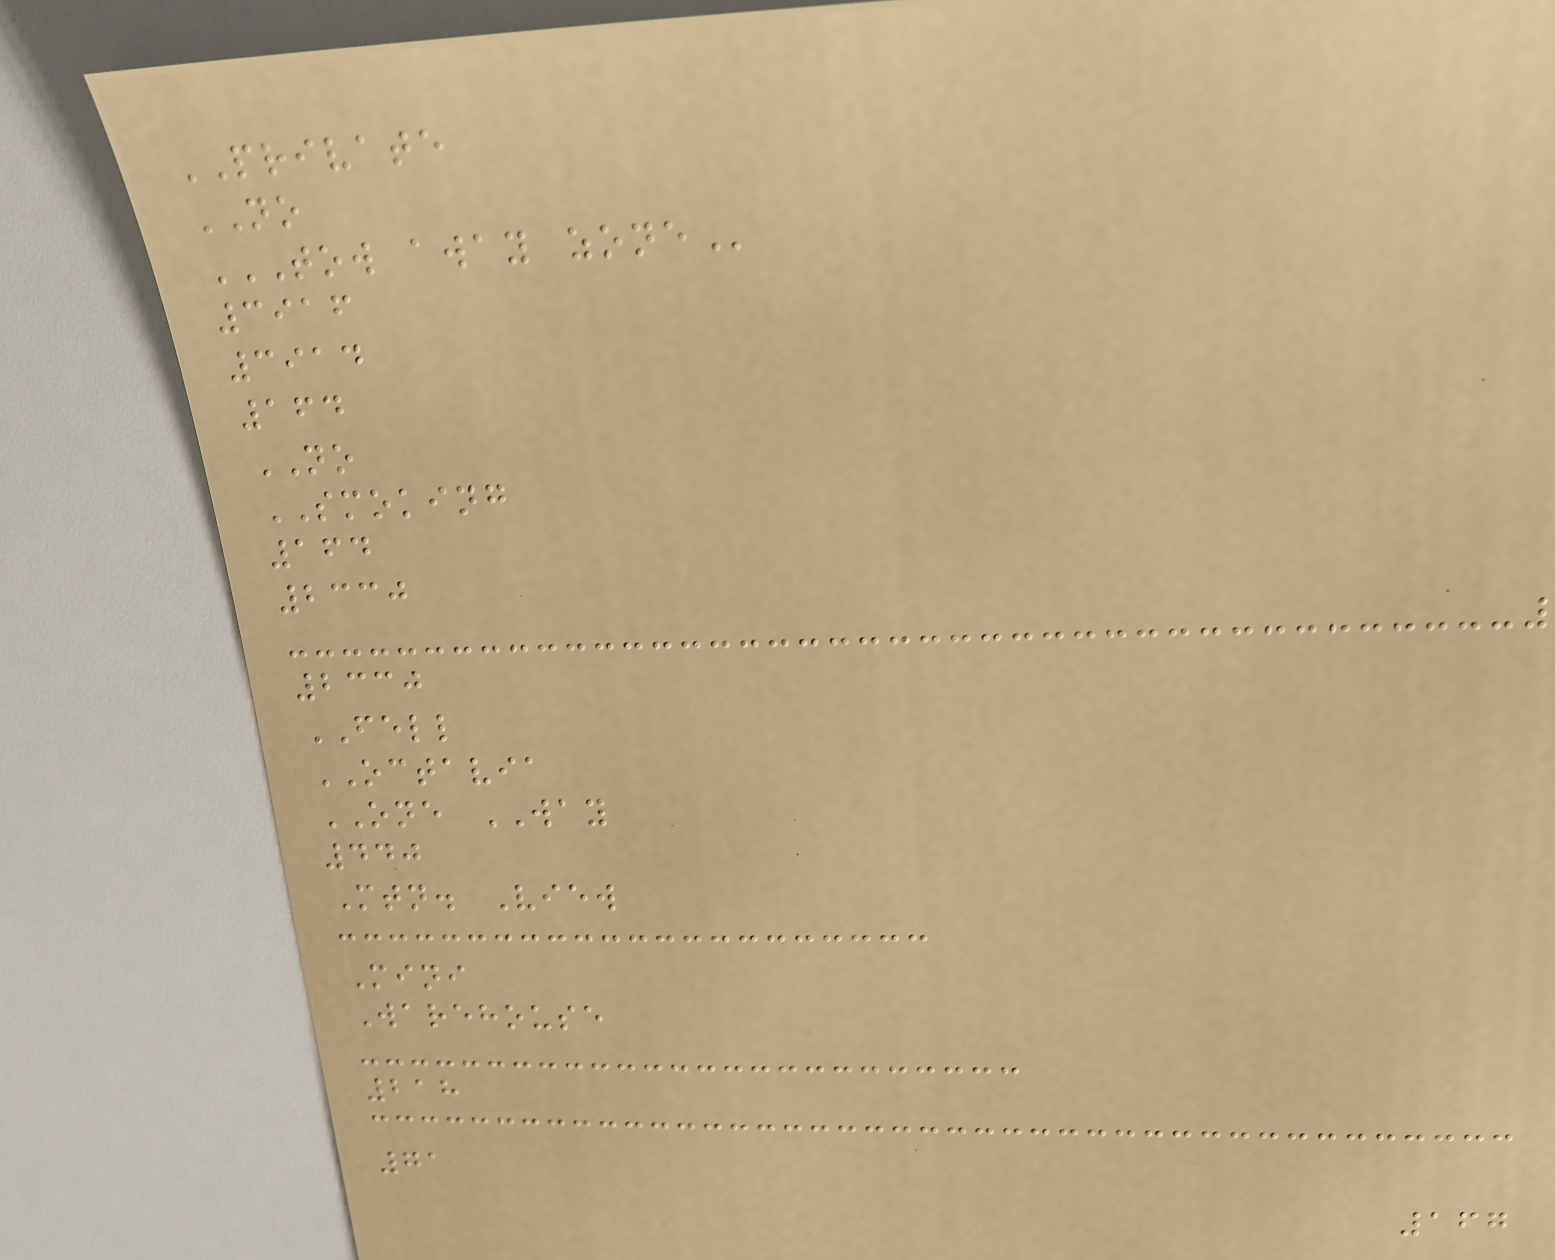PRIVATE
NO
TOW AWAY ZONE
3916
3914
164
NO
SMOKING
164
2330
2330
FELL
OCTAVIA
ONE WAY
440
Mtn. View
Mini
Warehouse
218
71
167
